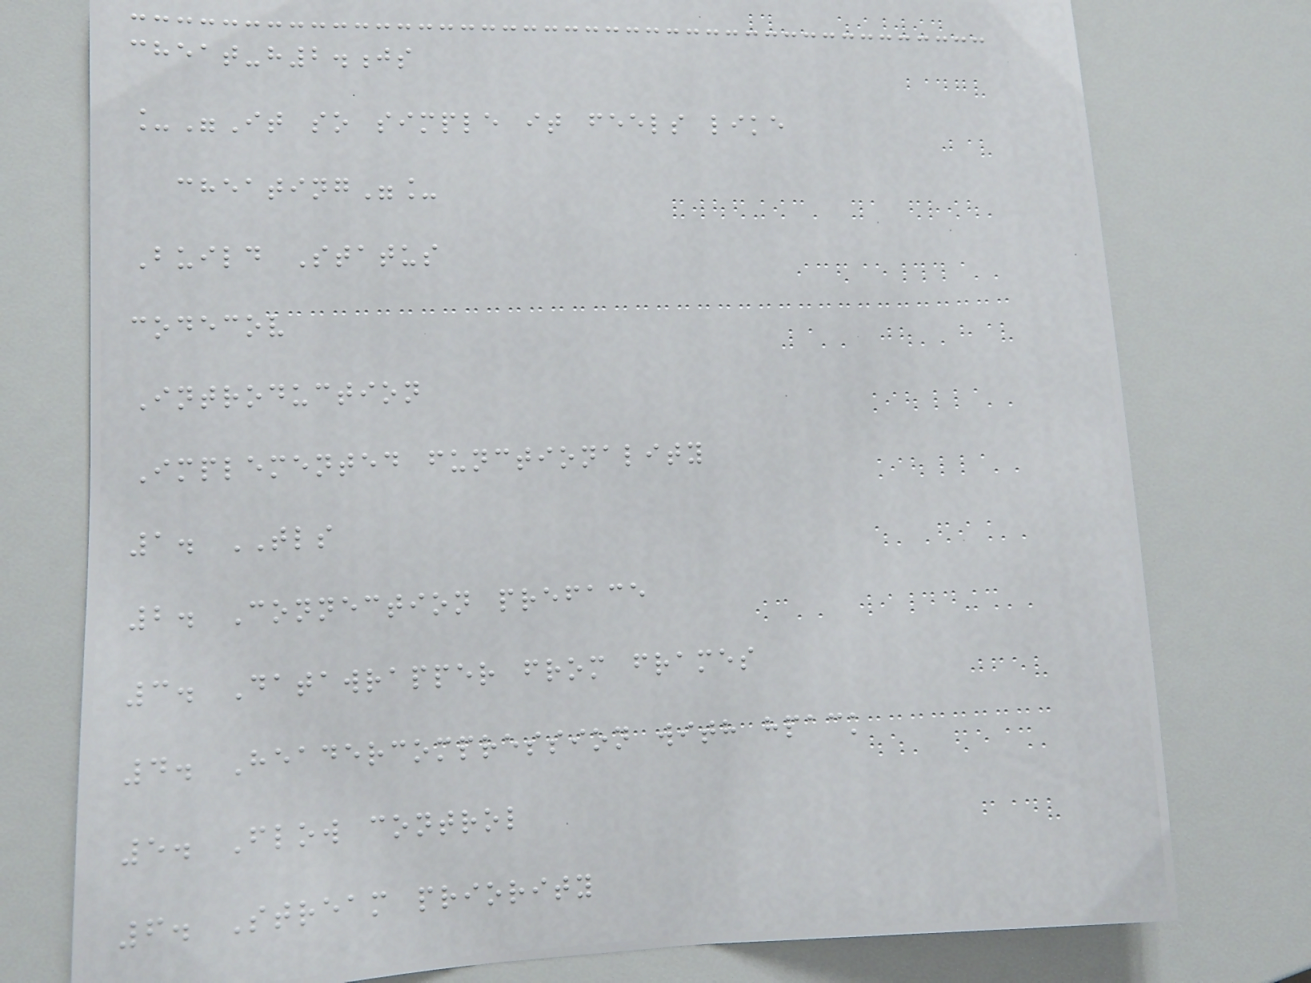cheat-h2.js
_"It so simple it feels like
cheating"_
Build Status
codecov
Introduction
Implemented functionality
1. TLS
2. Connection preface
3. Datawrapper from frames
4. Headercompression with hpack
5. Flow control
6. Stream priority
